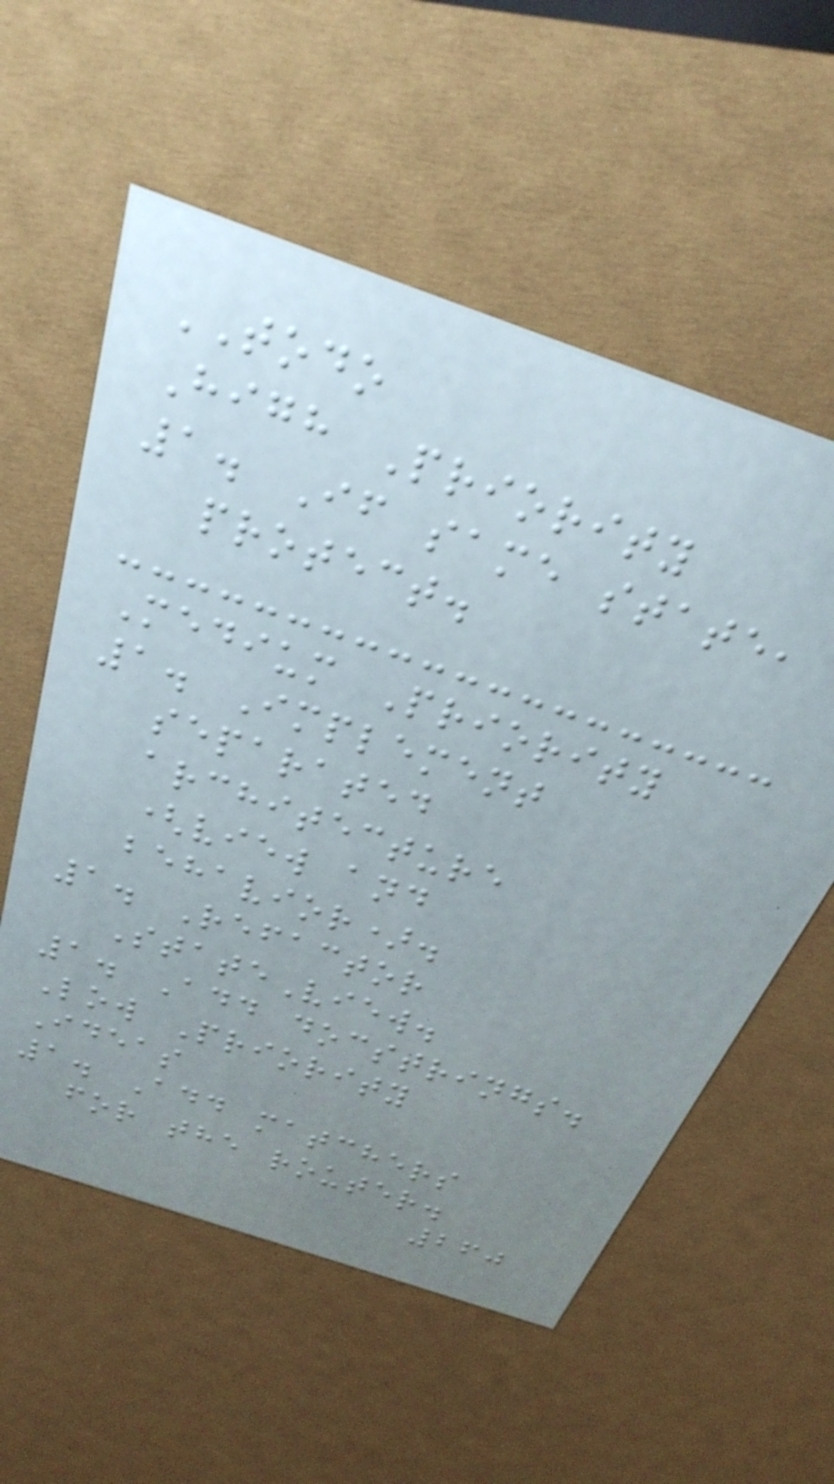TODO
High Priority
1. If same state,
protect.
Medium Priority
1. Implement
separated
architecture
(view and
behavior).
1. Refactor
StateView.
1. Add docstrings.
Low Priority
Ideas
1. Add matchers
for the router.
260
